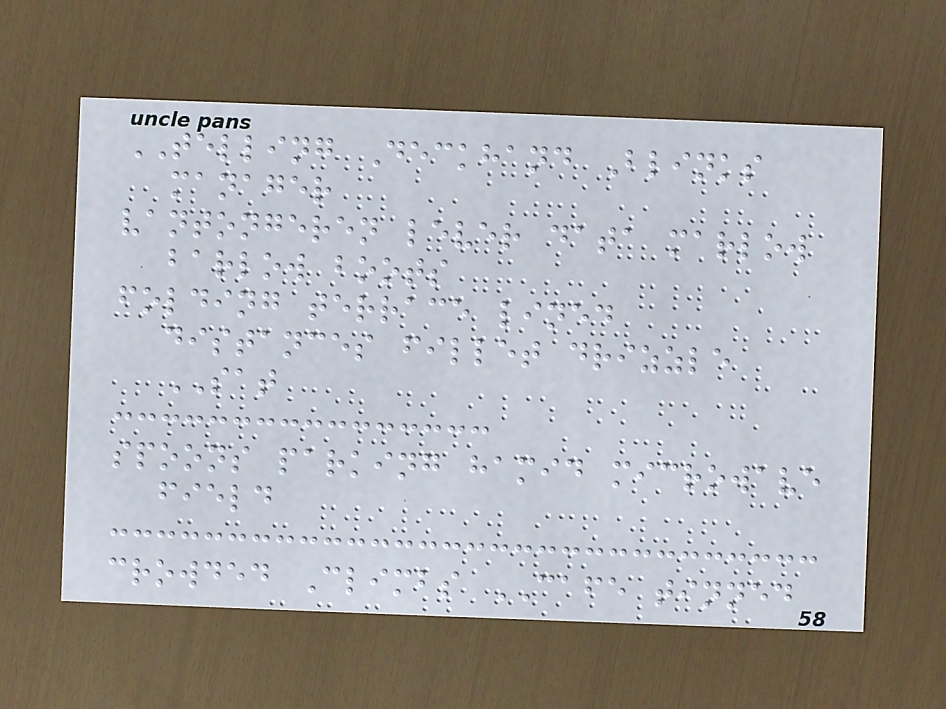TELLING Deckhand Blinks
manager
vantongeren lever data marlow
barlow boots
folding terrace lined
distances fillet drizzle
SAT
spoons parking hamid microwave
field
crowded Climbs CAFE tinned
